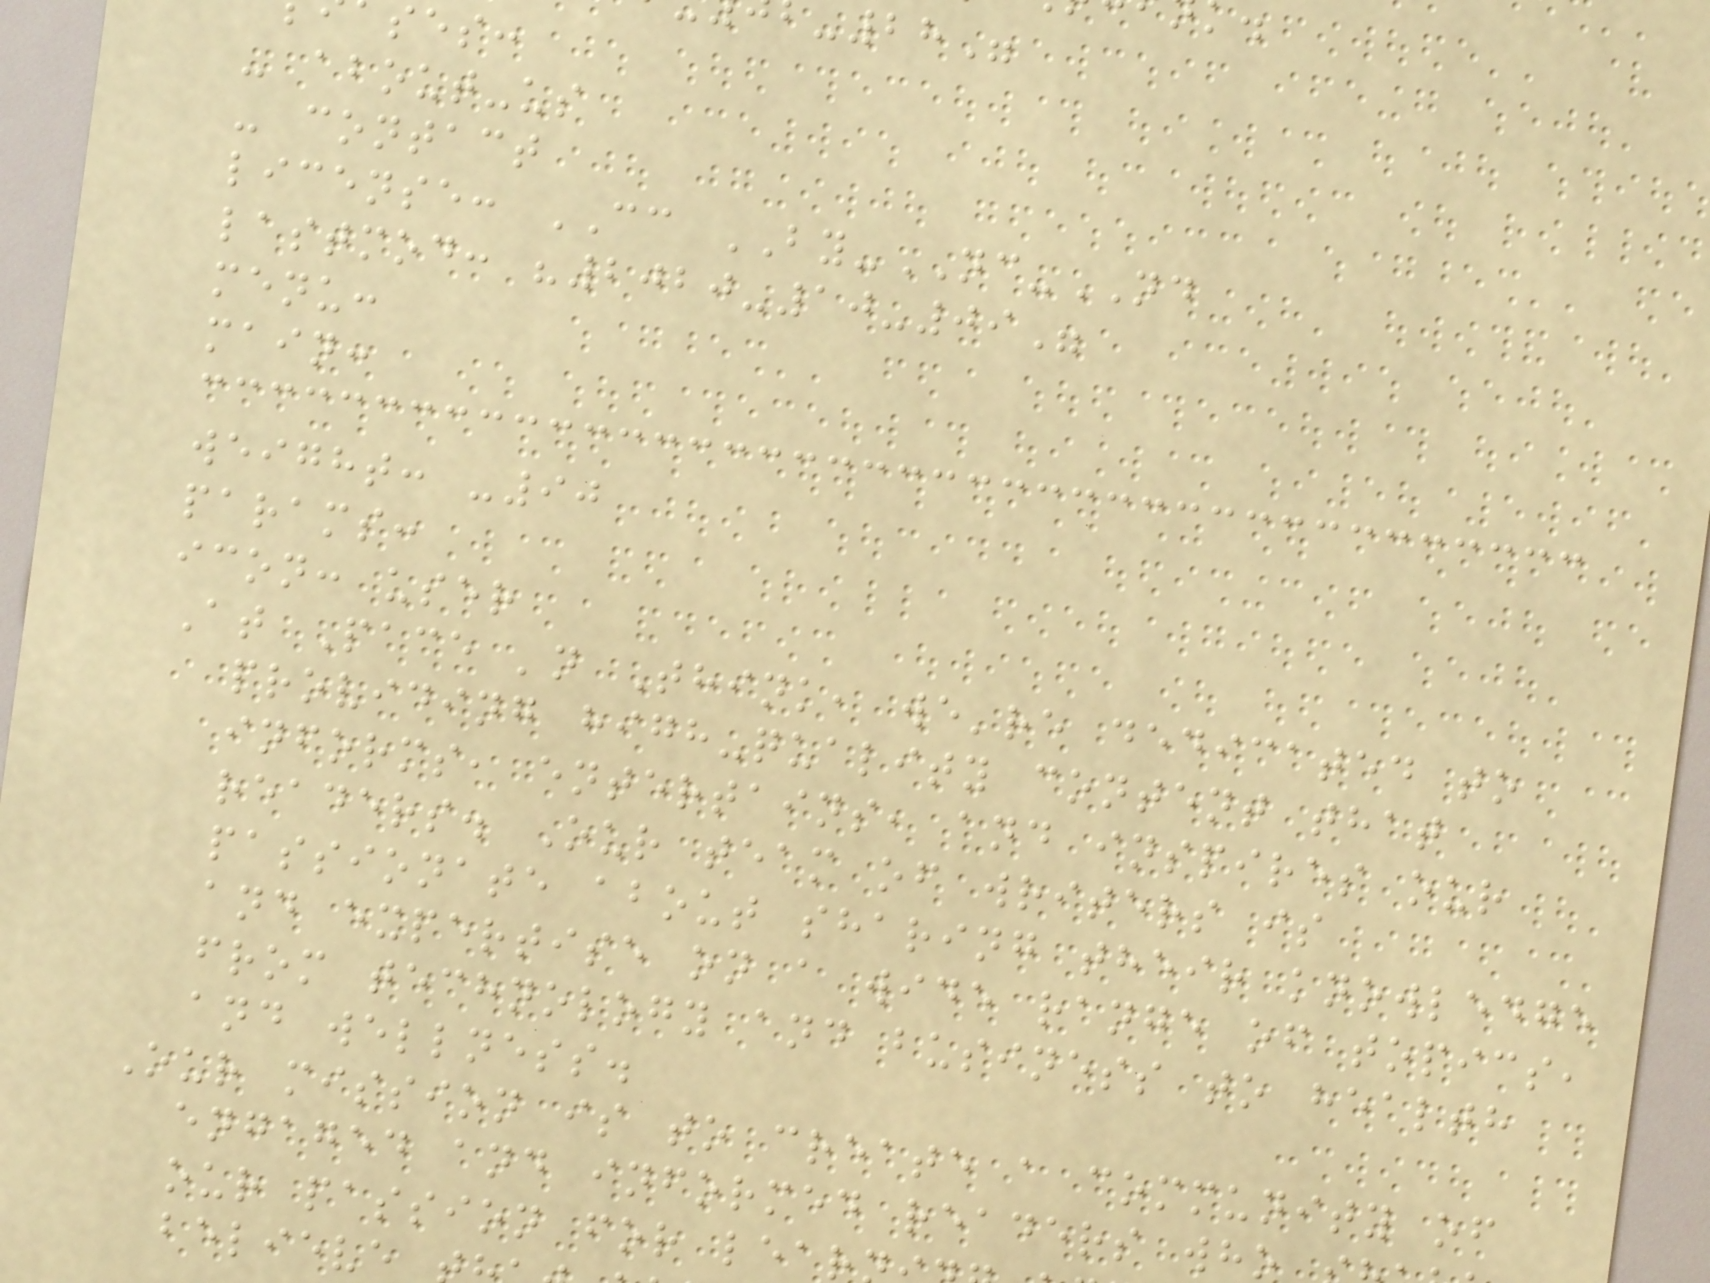-28"
ses:
- about-us
- contact
license: CC BY-NC-ND
lastmod: "2020-10-09"
menu:
main:
weight: -90
params:
icon: user
At Pace 'n Think, we're dedicated to
providing high-quality content that
informs, entertains, and inspires our
readers. Our team of writers is
passionate about sharing their knowledge
and expertise on a wide range of topics,
from technology and business to health
and wellness.
Our mission is to create a community of
engaged and informed readers who
our passion for lear
